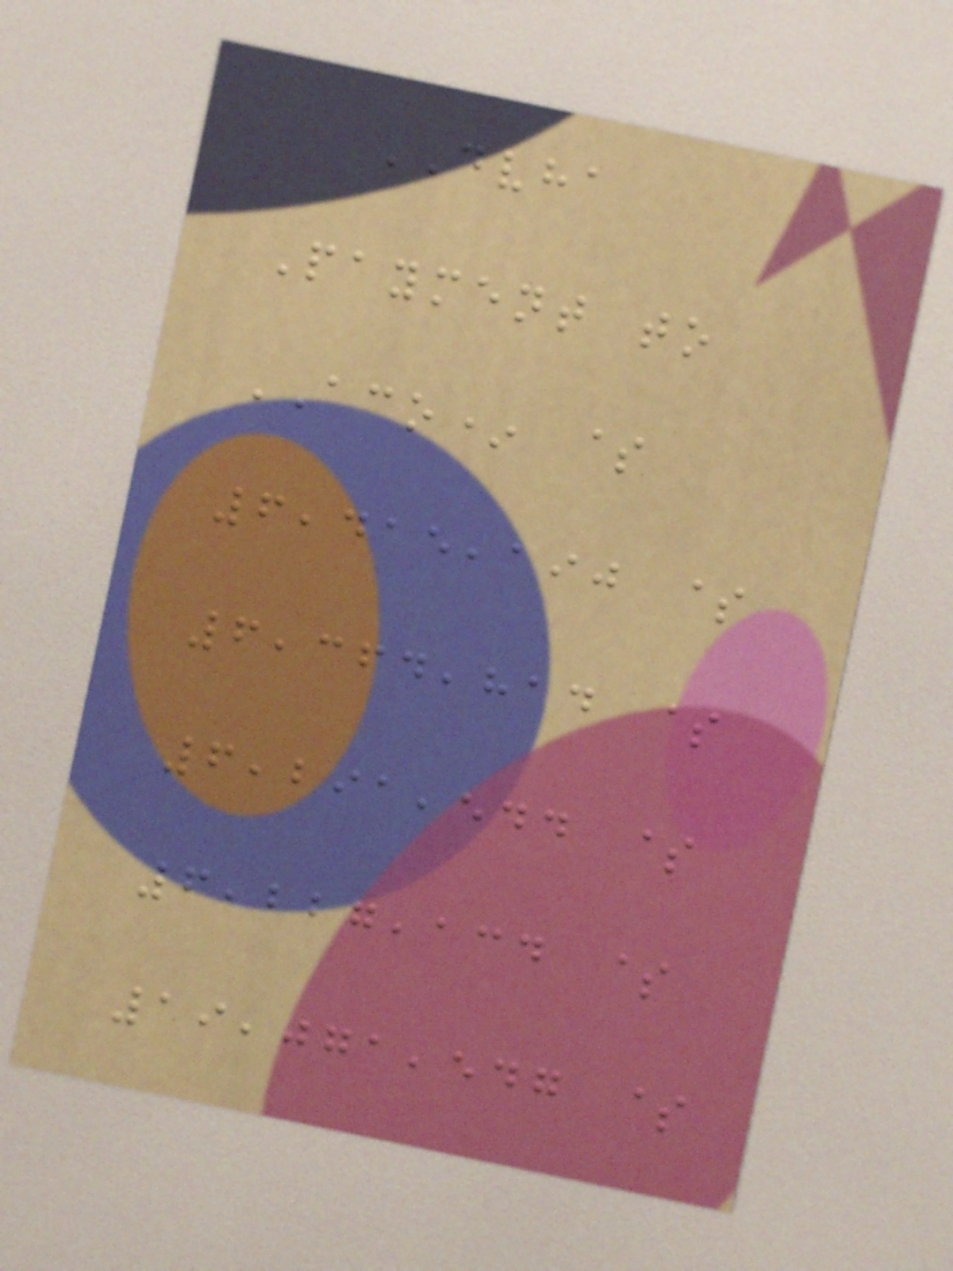DVHA
Payment to
ACO* $
6,415,190 $
6,364,814 $
6,291,544 $
6,227,134 $
19,071,547 $
